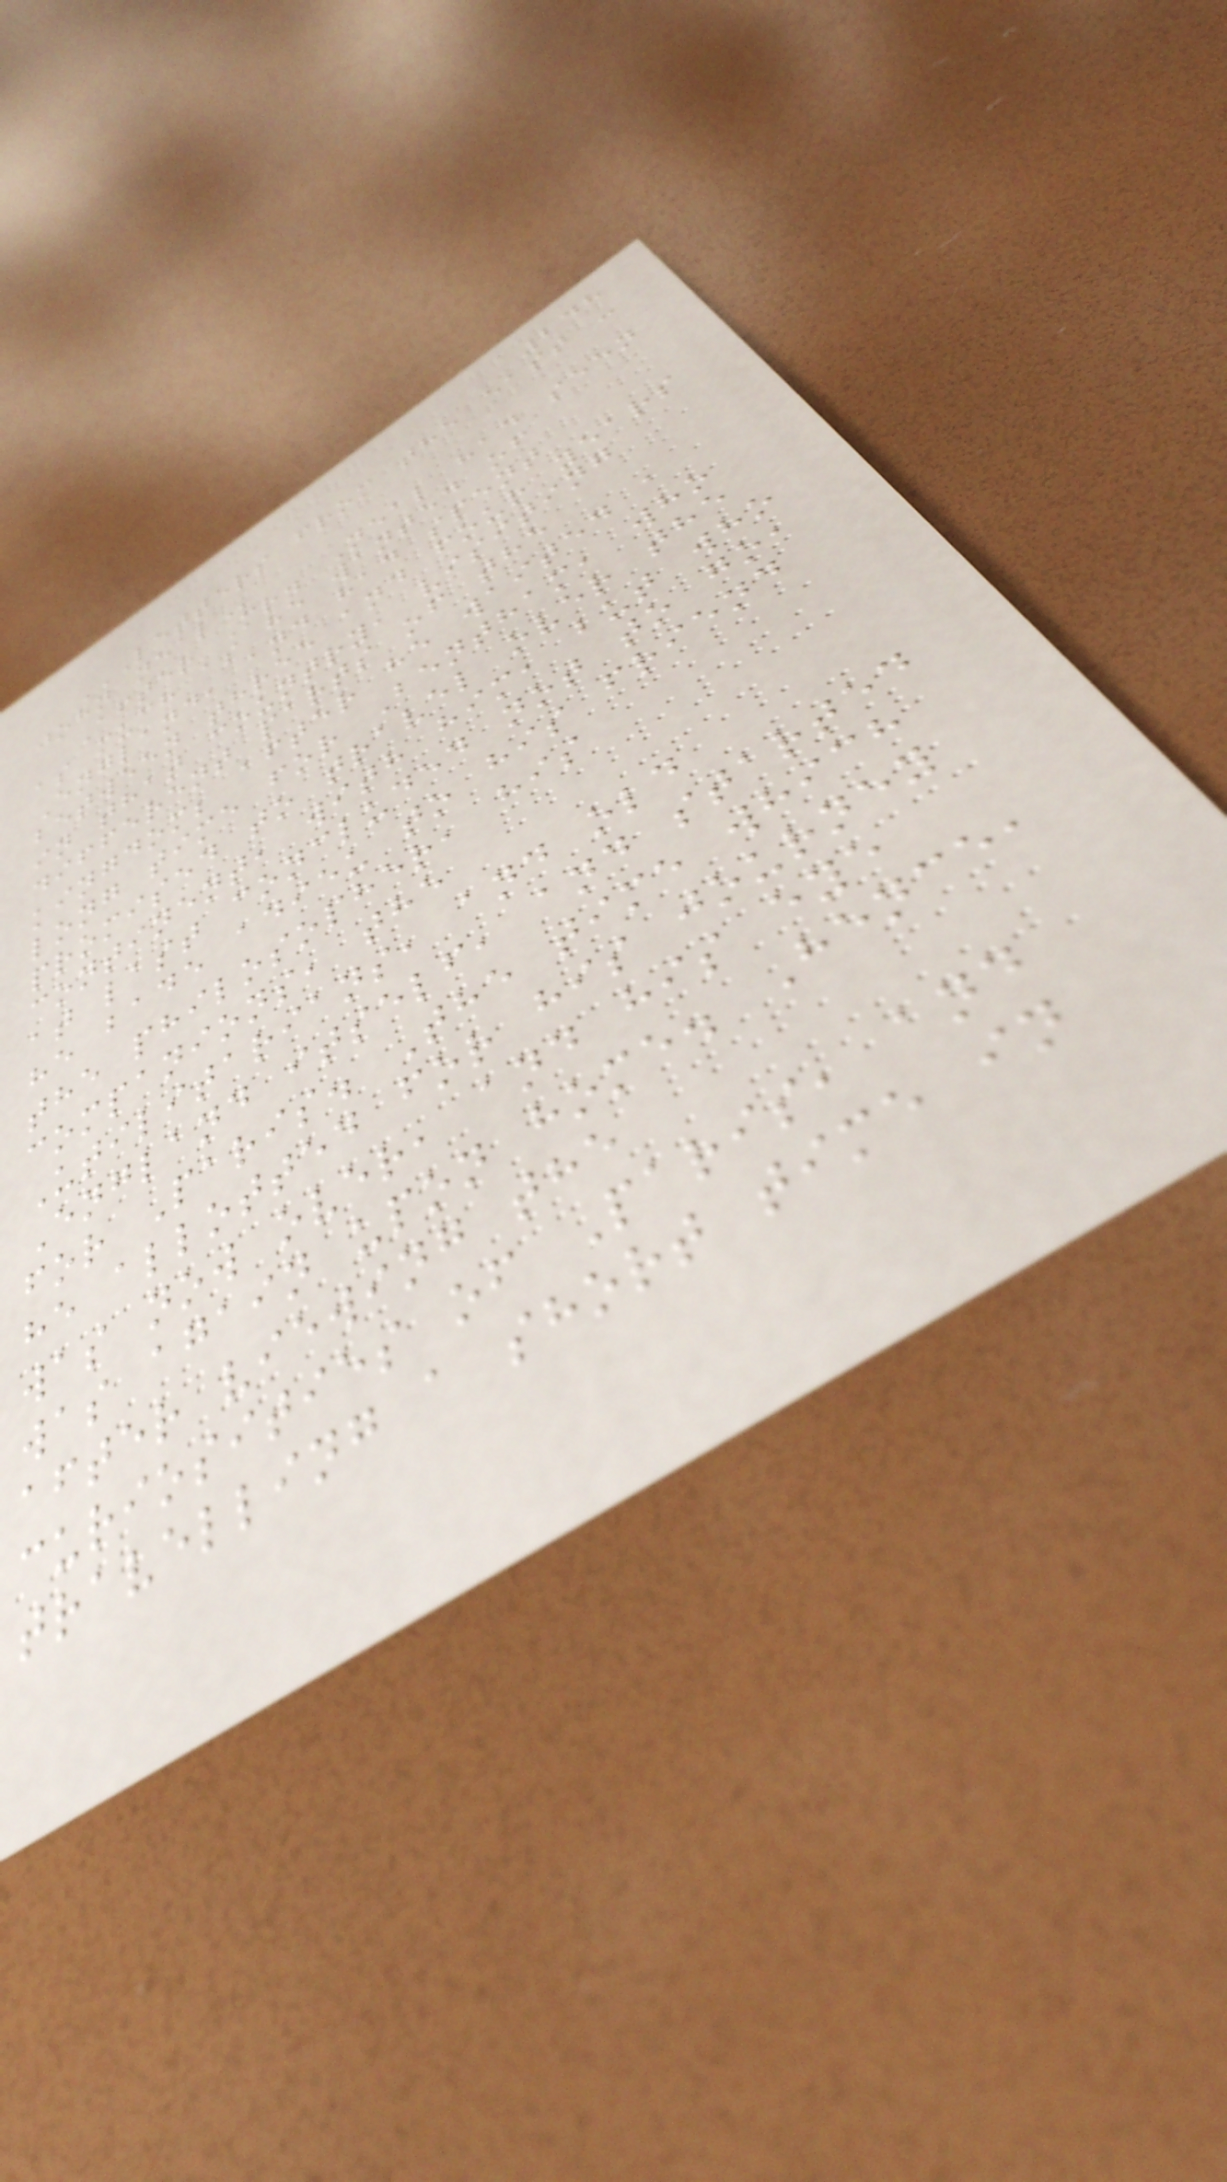248
LETTERS FROM THE EAST -
JOHN NEAL
After Mr. Neal had seen
as much as he wanted of
England, and had spent
between three and four years
in that country, visiting
different parts of the
kingdom; after he waited a
long time for Bentham, who
promised to travel over the
continent, with him, but who
at last concluded not to go,
he bade adieu to his friend
the philosopher, his
companions, the
Utilitarians, and old
England itself, and started
for Paris. The time which
he allotted for his journey
was now over, and his eye
was again upon home. Hence,
after viewing the
curiosities of Paris, and
travelling a short time in
